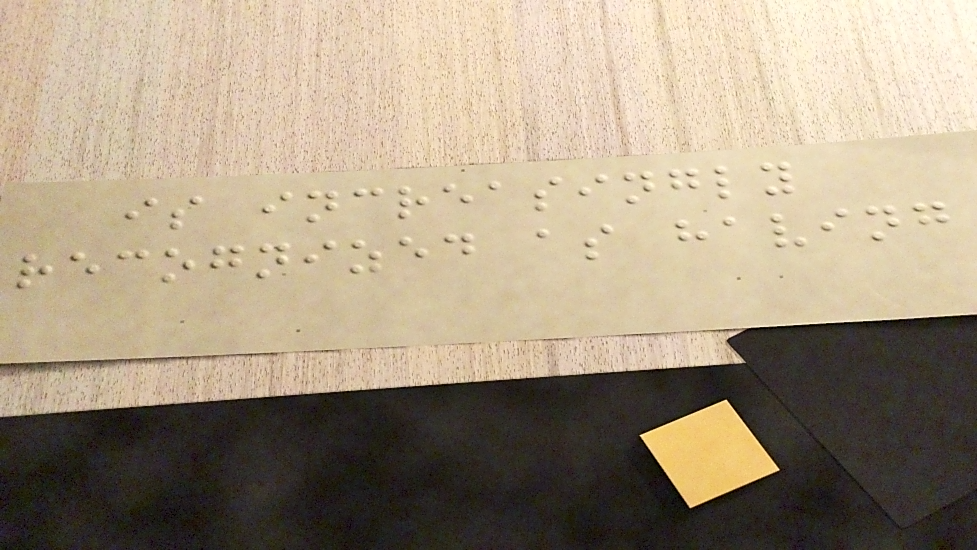is increasingly
recognized as having
